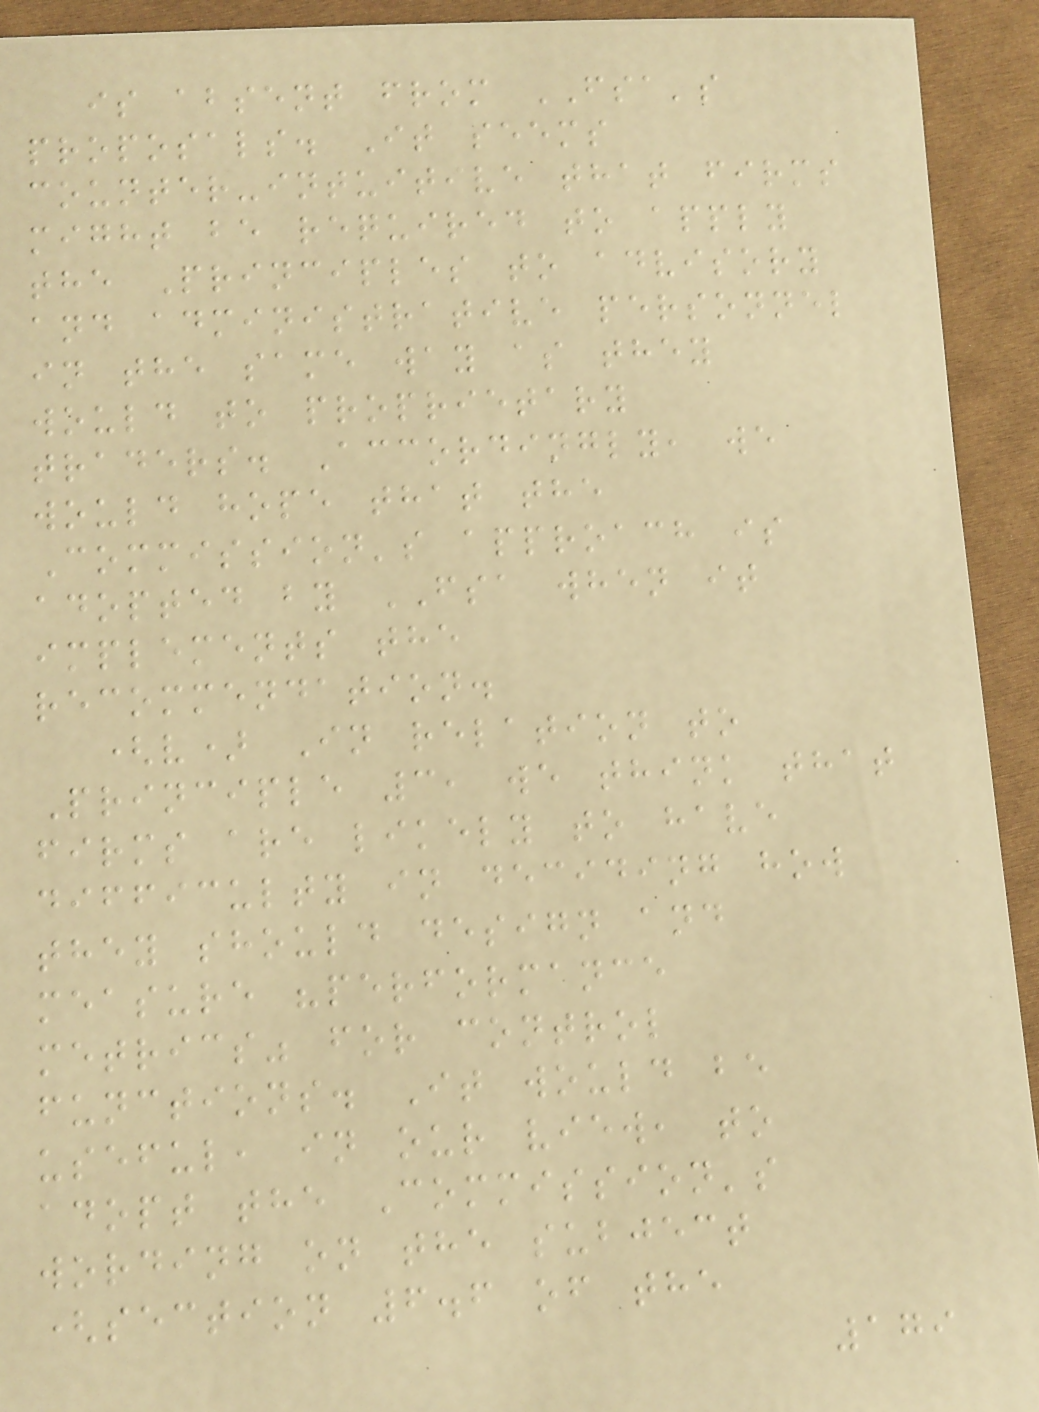is absent from FSA's
proposals. It seems
counter-intuitive that firms
might be required to apply
the Principles to advisory
and administrative personnel
in the same way as they
would to proprietary
traders. Accordingly, we
would hope that the
Commission's approach is
adopted by FSA when it
implements the
recommendation.
(v) In relation to
Principle 3, we think that
firms are likely to have
difficulty in deciding how
they should design and
measure "performance
metrics" for control
functions. It would be
useful, in our view, to
adopt the Commission's
wording on the subject
(section 6.6 of the
179
